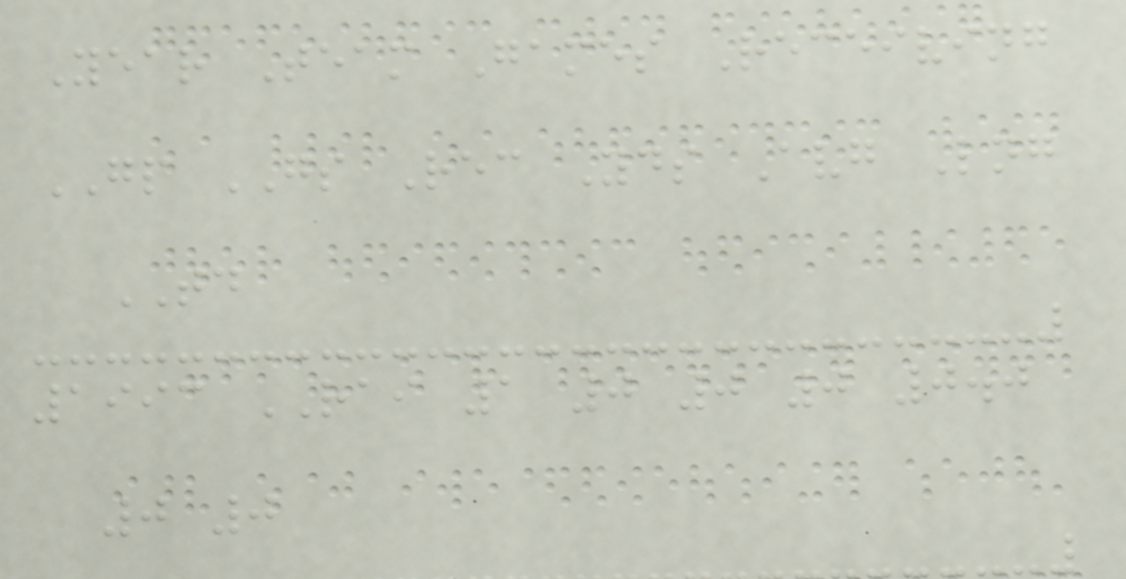Year Team Games Receiving
GP GS Rec Yds Avg Lng
TD
1993 RAI 1 0 0 0 0.0
0 0
